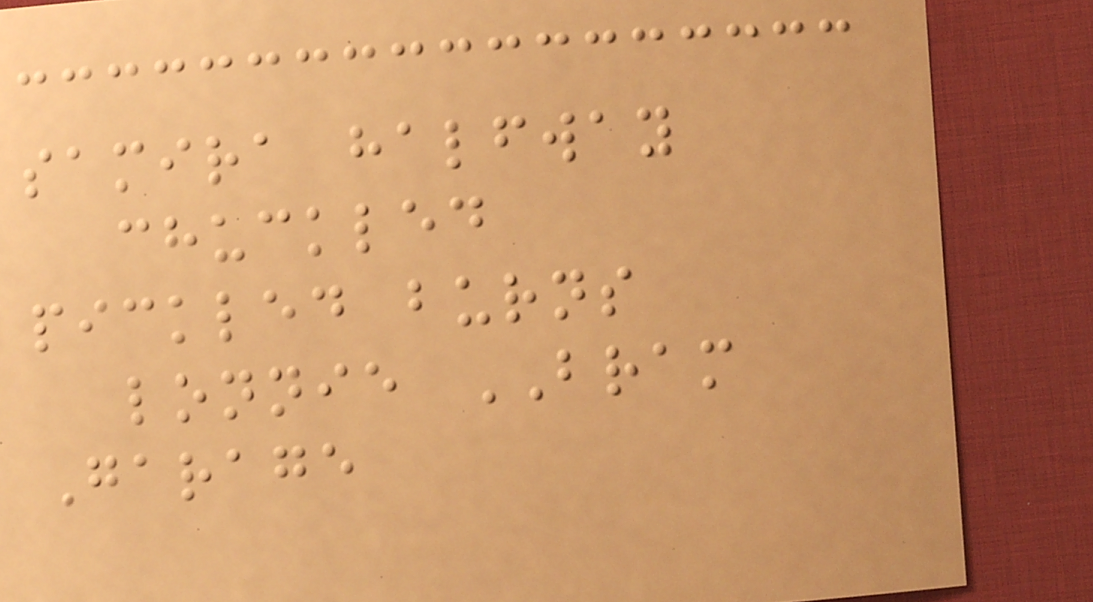samira halfway
chuckled
pickled burns
lonnie BRAM
Garage
